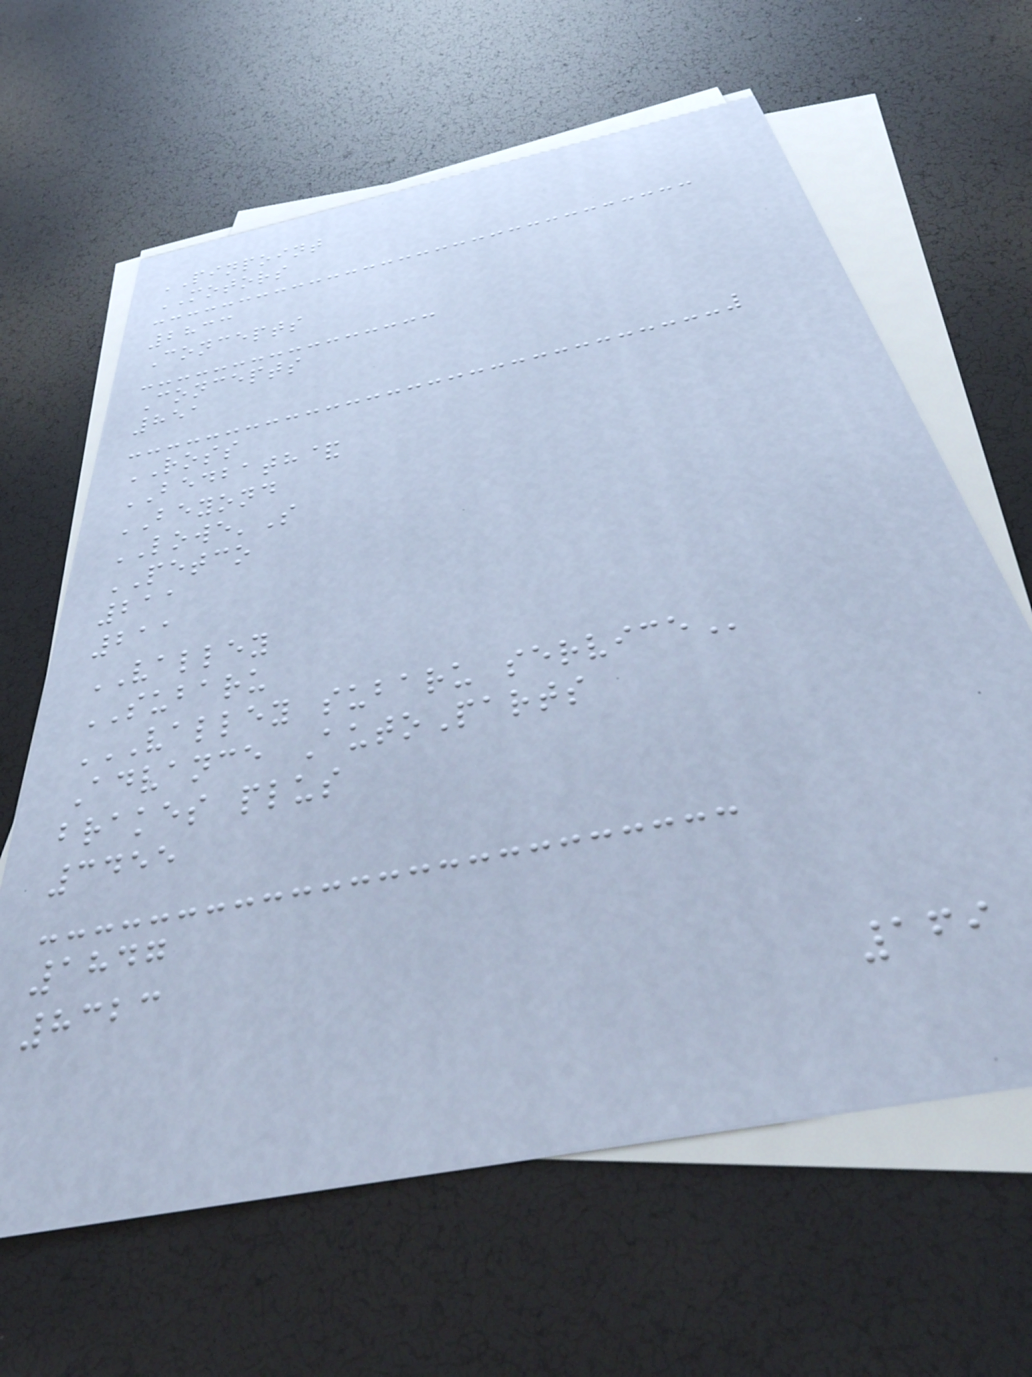PINPOINT
MOTORS
2833
Concepts
Concepts
851
ROSS
BEDBATH&
BEYOND
LOWE'S
PETCO
211
211
VALLEY
SUBARU
VALLEY SUBARU SERVICE
Advance AutoParts
brakes plus
3455
1847
8323
169
